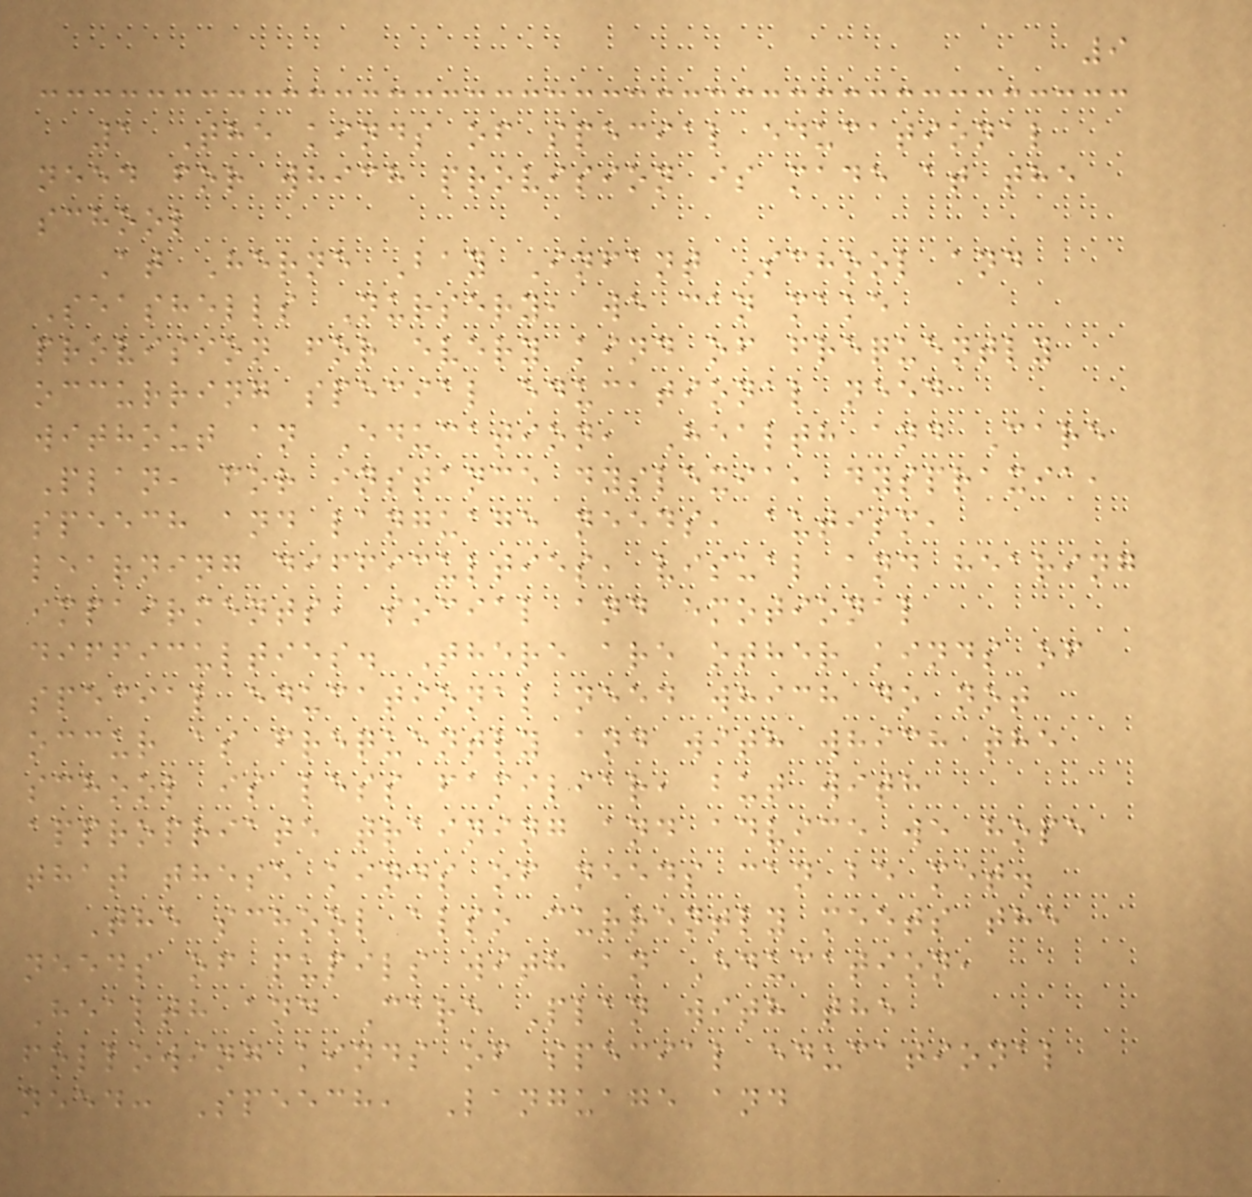9
1 The kinds of special educational
need for which provision is made at the
school
At Herne Bay Infant School and
Seashells Nursery, we can make
provision for every kind of frequently
occurring special educational need
without an Education, Health and Care
Plan, for instance dyslexia, dyspraxia,
speech and language needs, autism,
learning difficulties, visual and hearing
impairments, social and emotional
difficulties. There are other kinds of
special educational need which do not
occur as frequently and with which the
school is less familiar, but with
appropriate training and advice we hope
that these kinds of needs can be met.
The school also currently meets the
needs of pupils with an Education,
Health and Care Plan with the
following kinds of special educational
need: Speech, Language and
